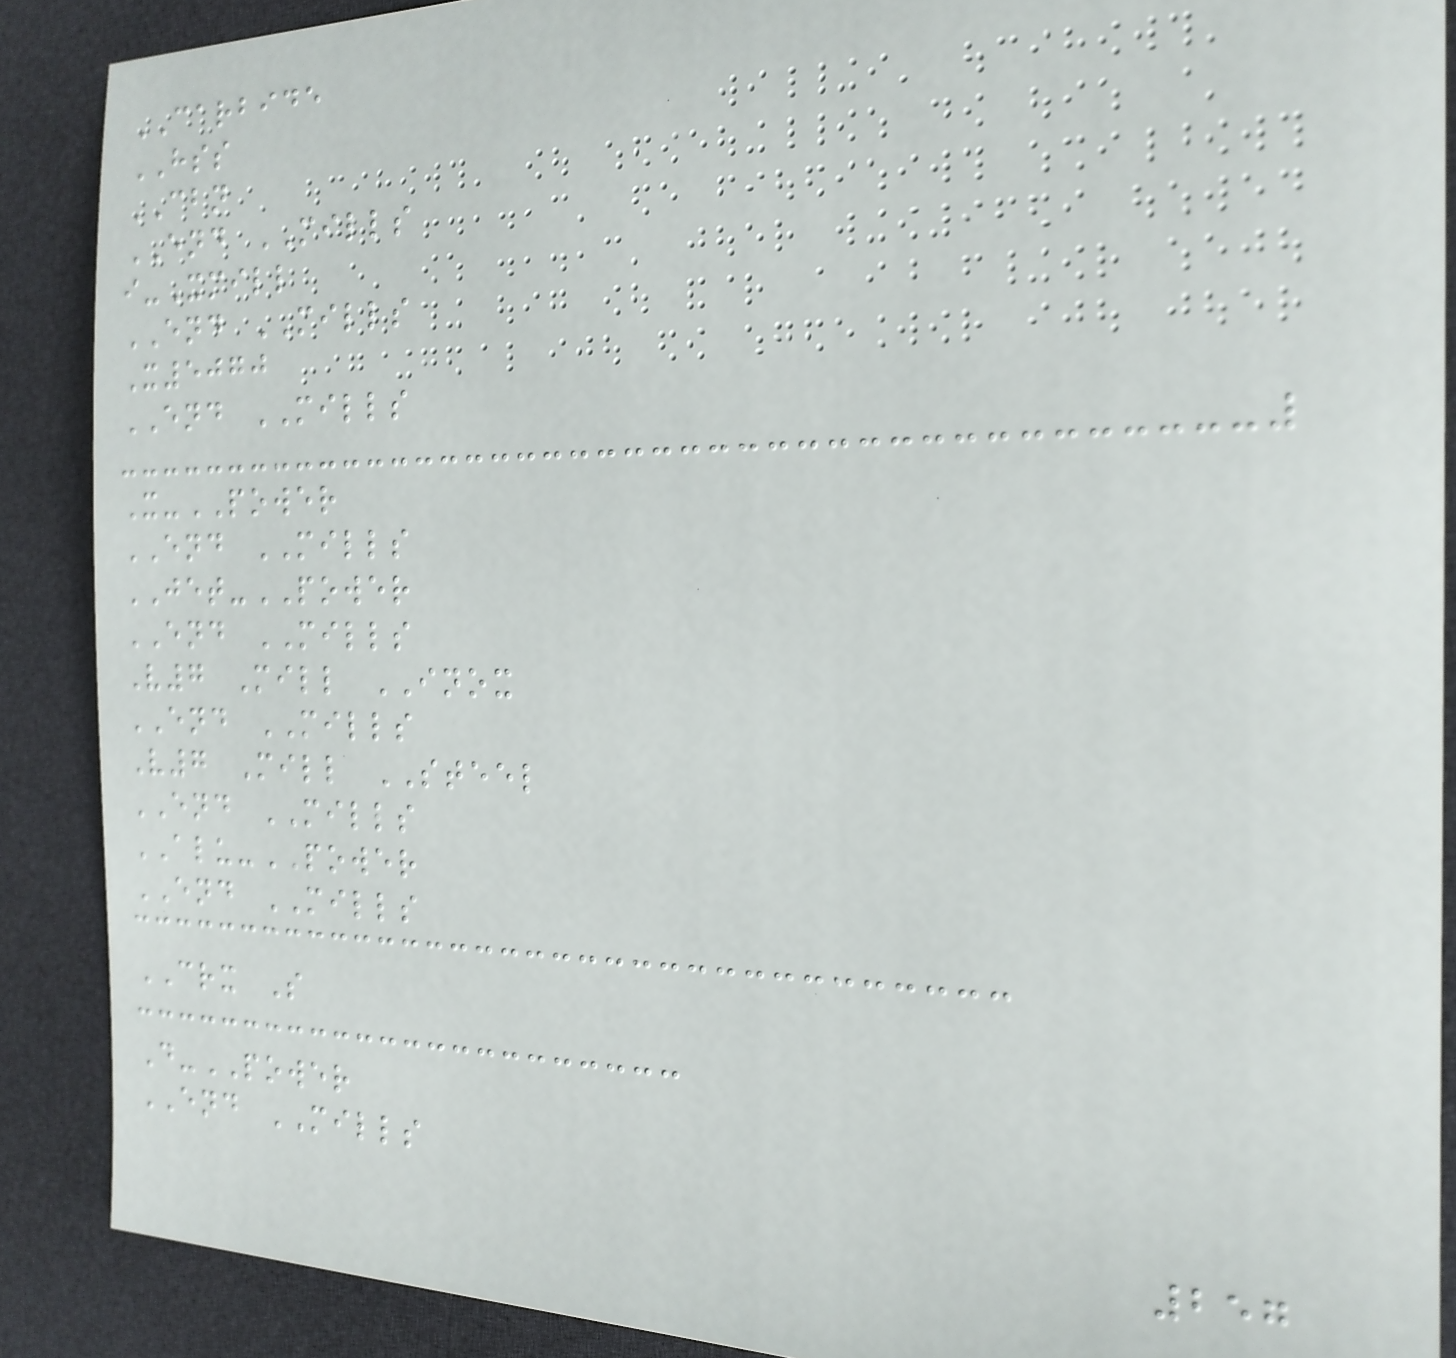CARBIDE
HSS
CBN
END MILLS
i-Xmill
END MILLS
X5070
END MILLS
X-POWER
END MILLS
JET-POWER
END MILLS
V7 Mill INOX
END MILLS
V7 Mill STEEL
END MILLS
ALU-POWER
END MILLS
CRX S
D-POWER
END MILLS
257
